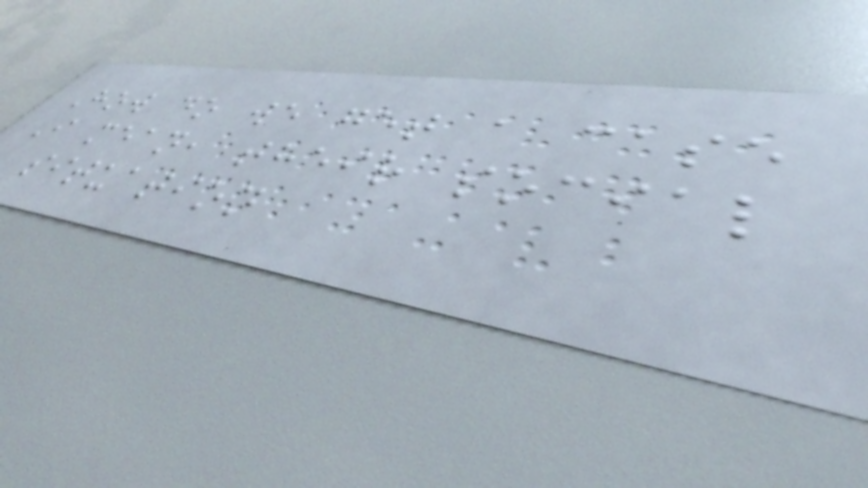How do we get a case
I mean, their social
situation
